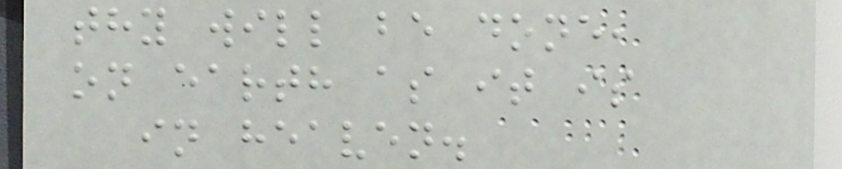thy will be done,
on earth as it is
in heaven.
